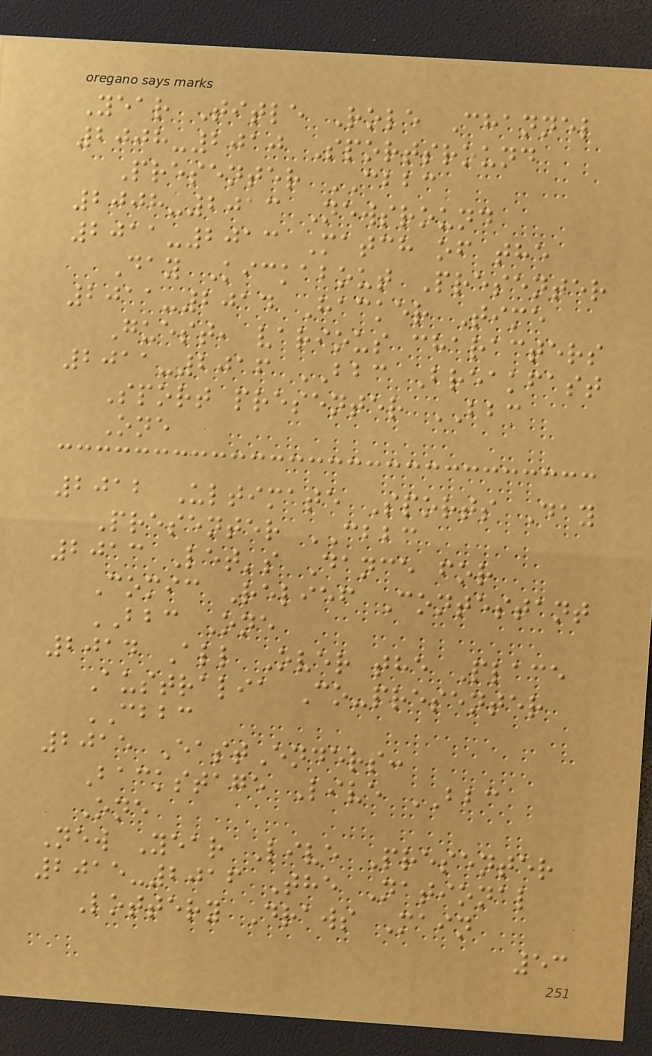Year Title Role Channel
2008-2010 Sportsround
Presenter CBBC
2008-2013 Newsround
2011-2013 Match of the
Day Kickabout Presenter
2011-2014 Hacker Time
Guest, various characters
2011-2016 BBC Breakfast
Sport presenter BBC
One
2012 Ultimate Sports Day
Presenter CBBC
2013 Let's Dance for
Comic Relief Contestant
BBC One
2014 All Over the Place
Australia Co-presenter
CBBC
2015 EastEnders:
Backstage Live BBC
One
New Year Live Presenter
2015-2016 The National
Lottery Draws Main
53
